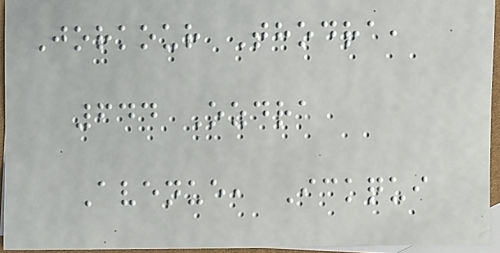Jorkour Thodra,
644 Ozdra
Avenue, Ickqui
